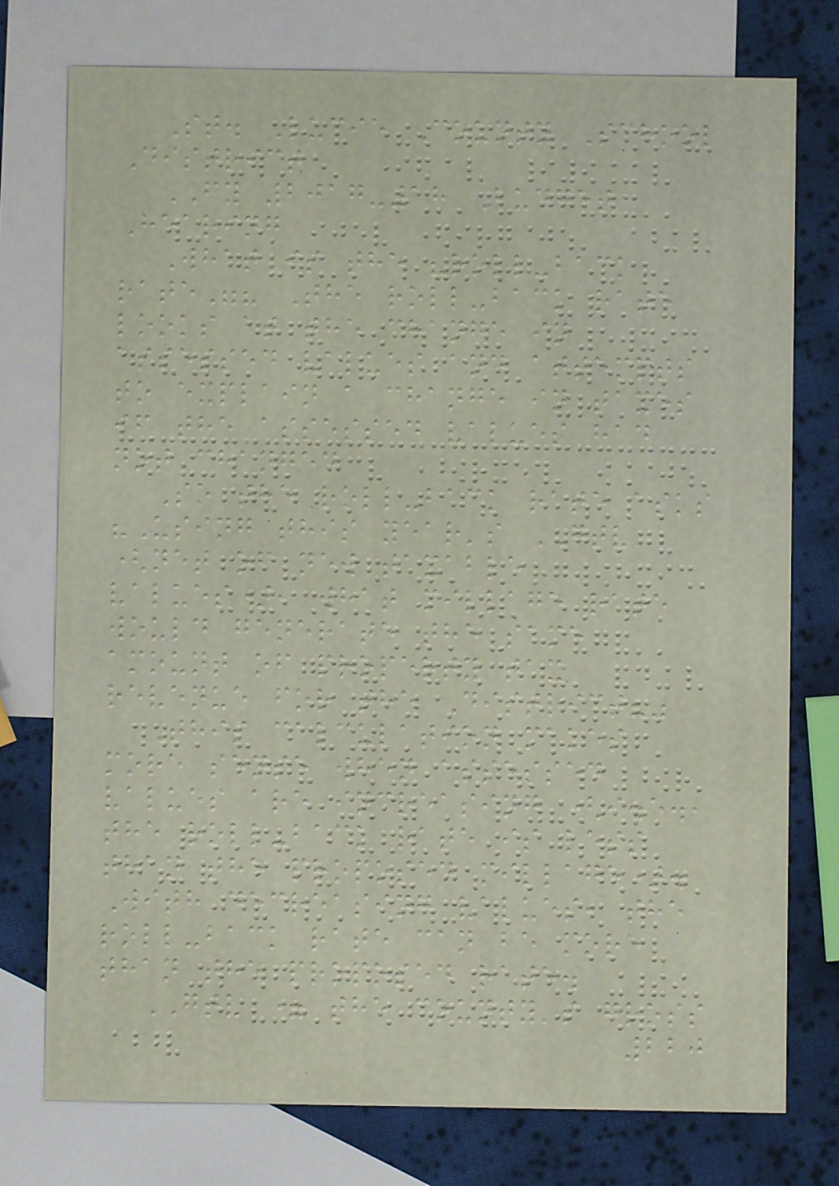St. Lucie County School
District
FY 2017-18 Budget
Hearing
What is the "roll-back
rate"? The roll-back rate
looks at the change in
assessed values and attempts
to explain a change in taxes
if the assessed values had
not changed
So the roll-back rate asks
"Using this year's GTV
(net of new taxable
values), what millage rate
would generate the same
amount of property tax
revenue for the District?"
This calculation makes
more sense when assessed
values are increasing (i.e.,
the roll-back rate is less
than the proposed millage).
With decreasing values, the
roll-back rate can be more
than the proposed rate.
GTV = the county's gross
220
